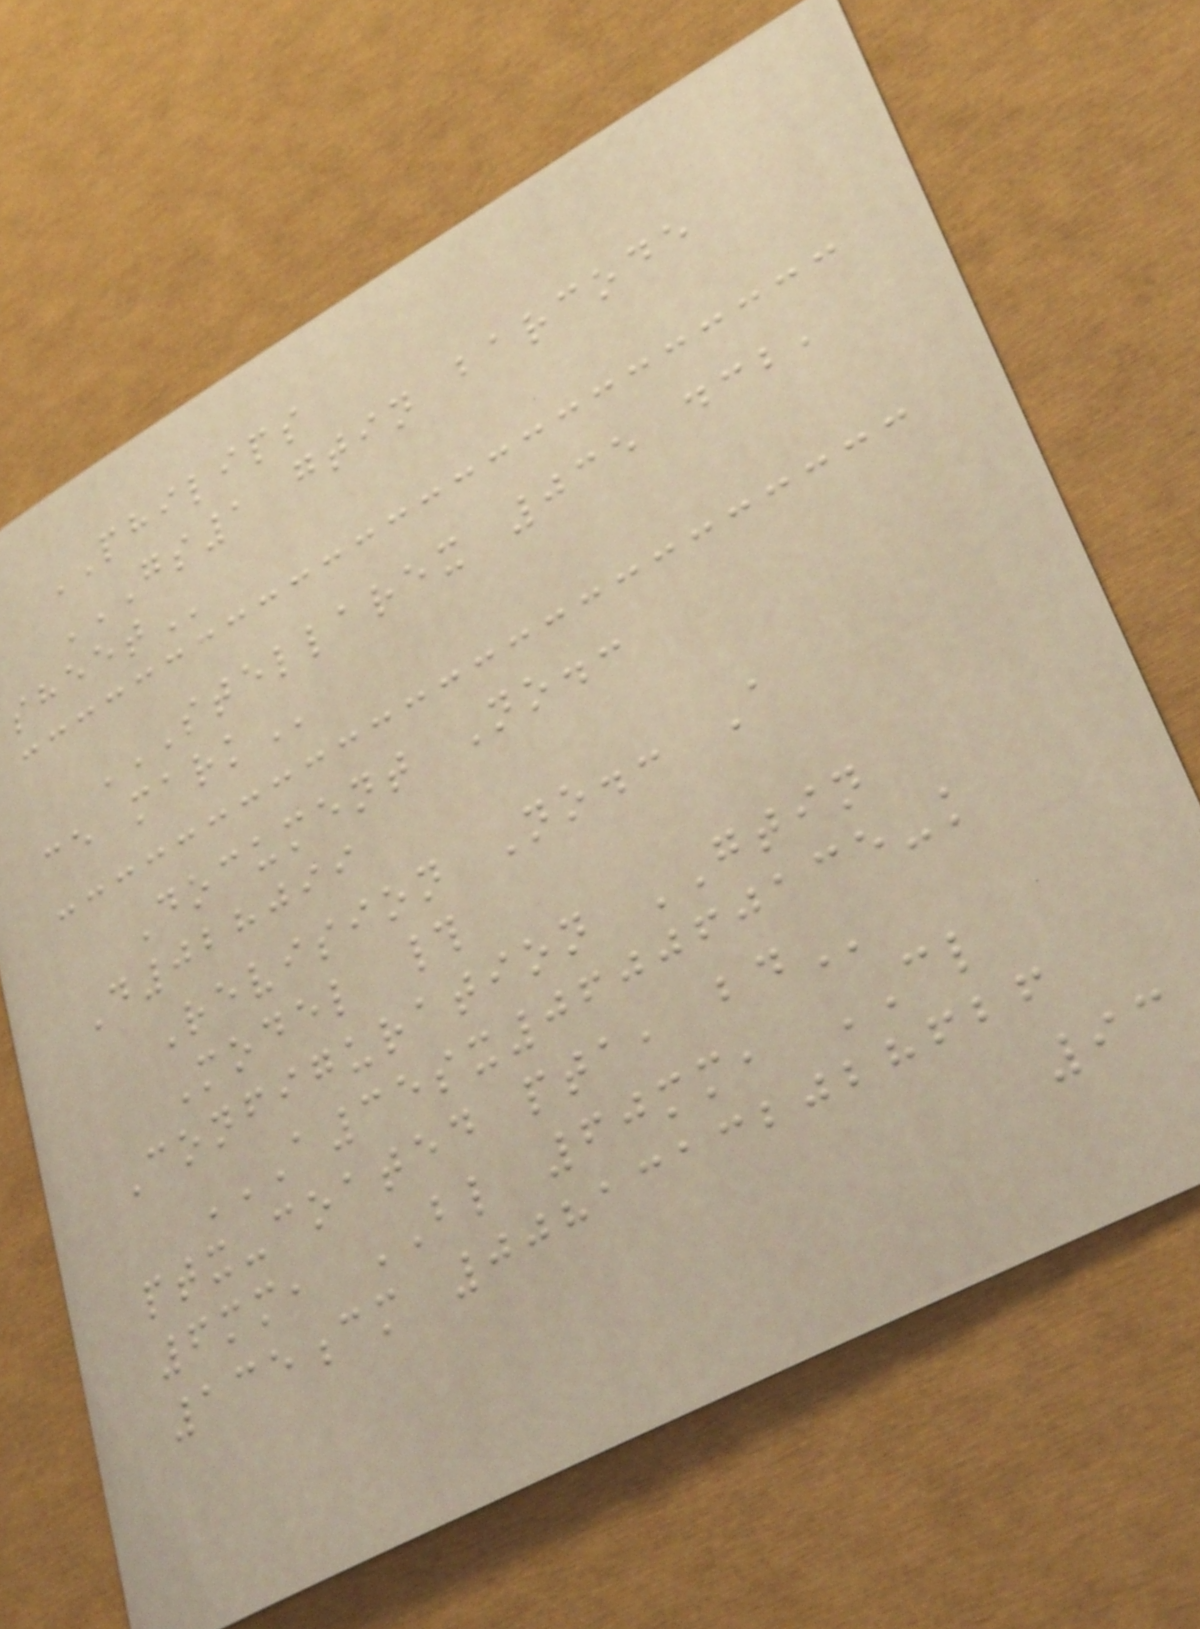PHILIPS
GS1 GTIN BARCODE
SHEET
STELLAREX 035 DCB,
CE MARK
Document No.:
D028099
Revision No.: A
Model #
Configuration GTIN
A35SX060060135-K
PTX-COATED PTA, BD
6mm, BL 60mm, CL
135cm 00813132028626
93
